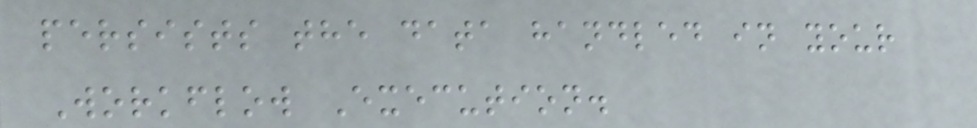persists the data handled in your
Workflow Execution.
